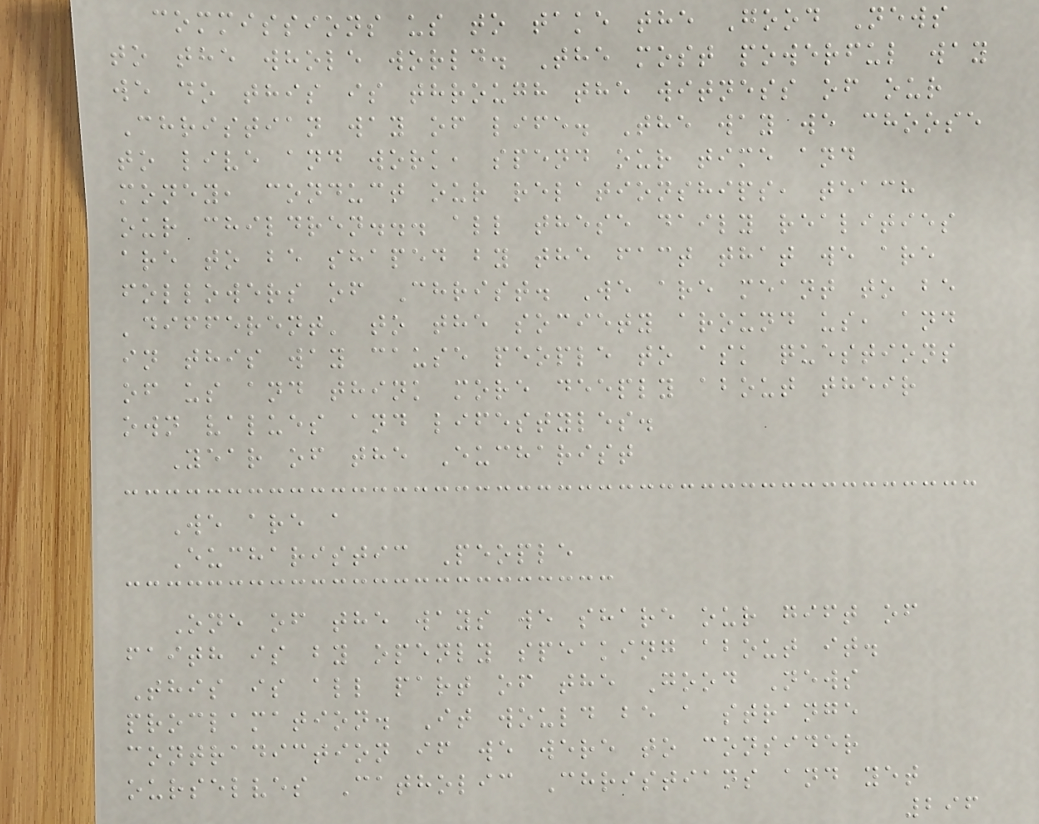commissions us to take the Good News
to the whole world. The most powerful way
we do this is through the witness of our
Christian way of life. The way we choose
to live and work, spend our time and
money, conduct our relationships, teach
our children... all these daily realities
are to be shaped by the fact that we are
followers of Christ. We are meant to be
'different' to the society around us, and
in this way cause people to ask questions
of us and think more deeply about their
own values and lifestyles.
Year of the Eucharist
We are a
Eucharistic People
One of the ways we share our gift of
faith is by openly speaking about it.
This is all part of the Good News
proclamation. It would be a strange
contradiction if we were to consider
ourselves Catholic Christians and yet
296
